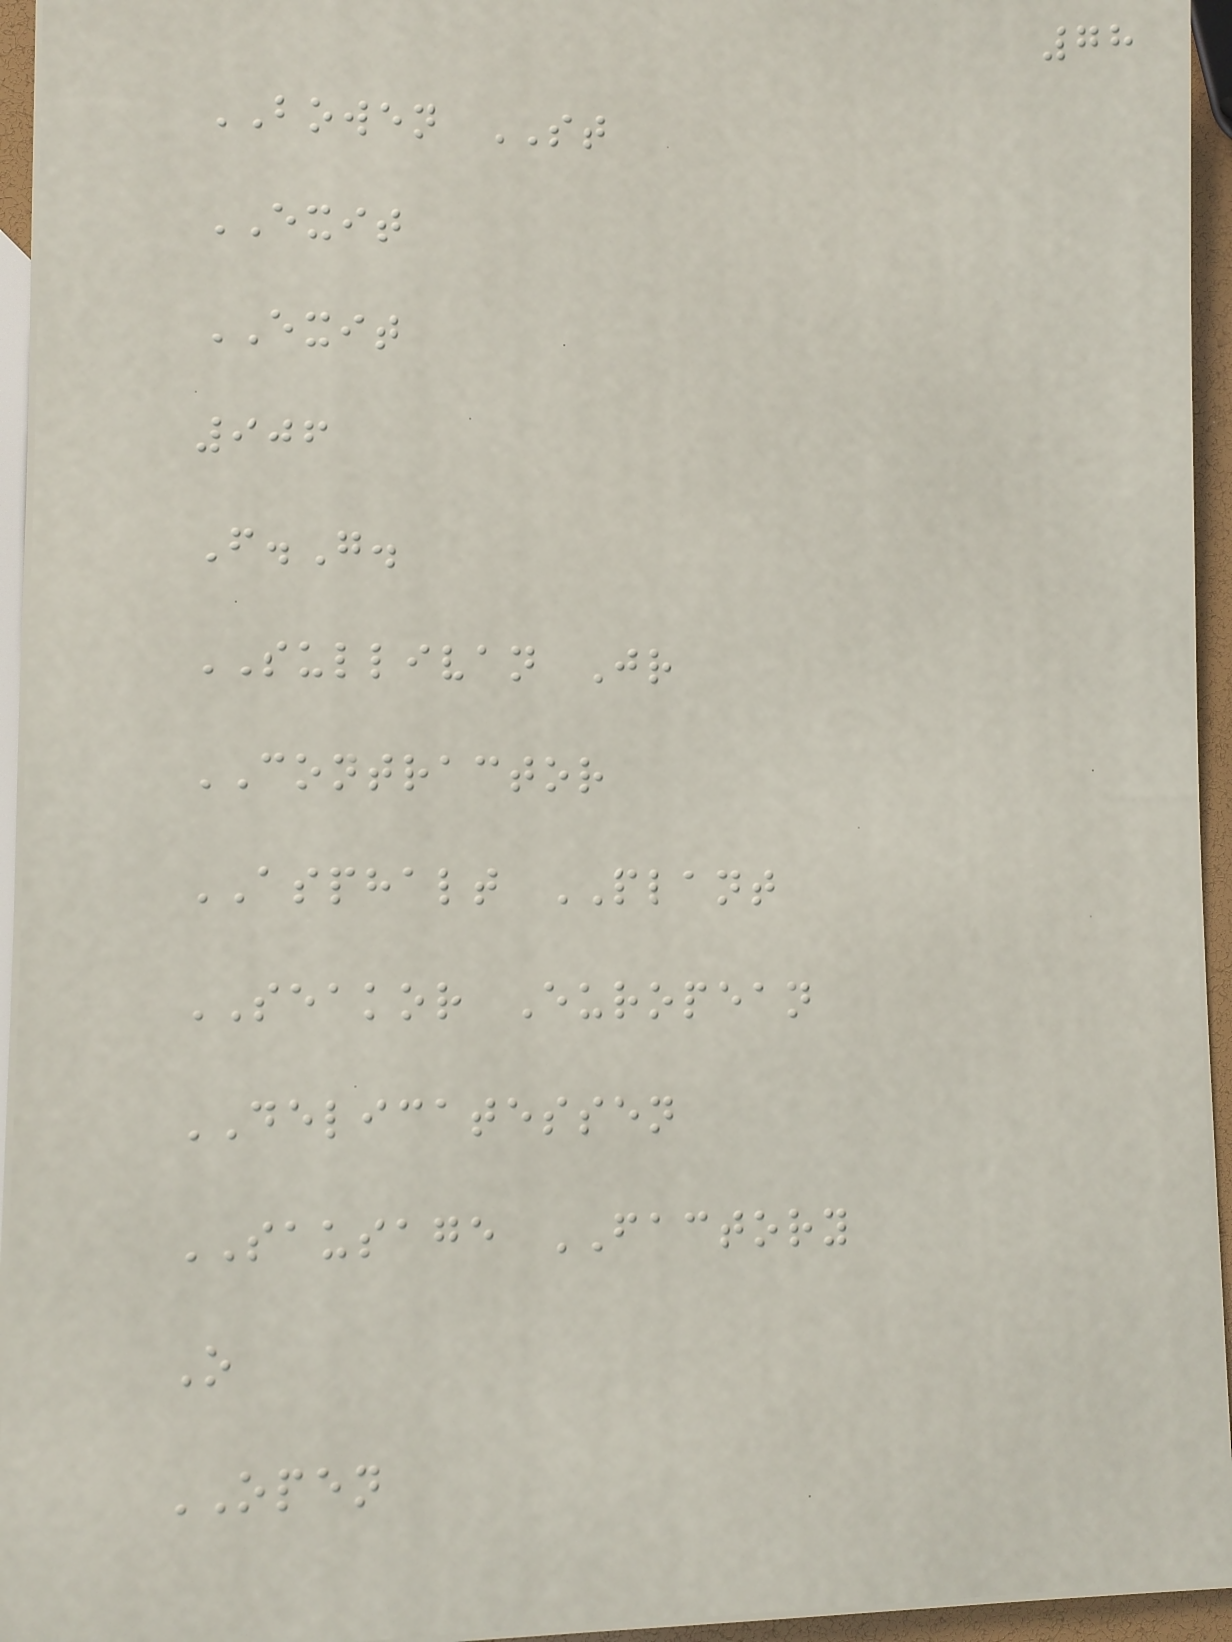78
BOWEN ST
EXIT
EXIT
906
F.G.
SULLIVAN Jr
CONTRACTOR
ASPHALT PLANT
SEAKOR European
DELICATESSEN
SAUSAGE FACTORY
O
OPEN
